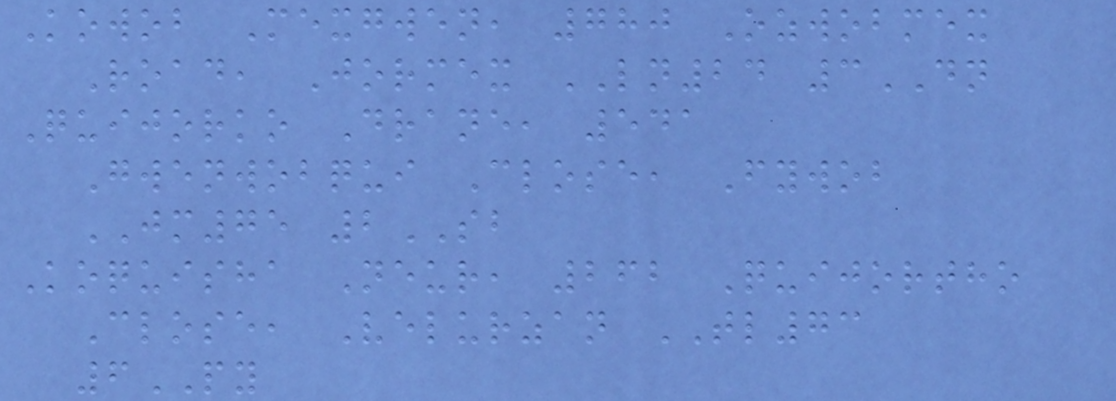Kowob Mexgwen, 780 Ozwobmex
Road, Jormex LN24 3DN
Quijorko Drane, 541
Gwenwobqui Close, Fywob
JM75 2SB
Koquisha Neur, 262 Quijortho
Close, Velurzan TL73
6PY
